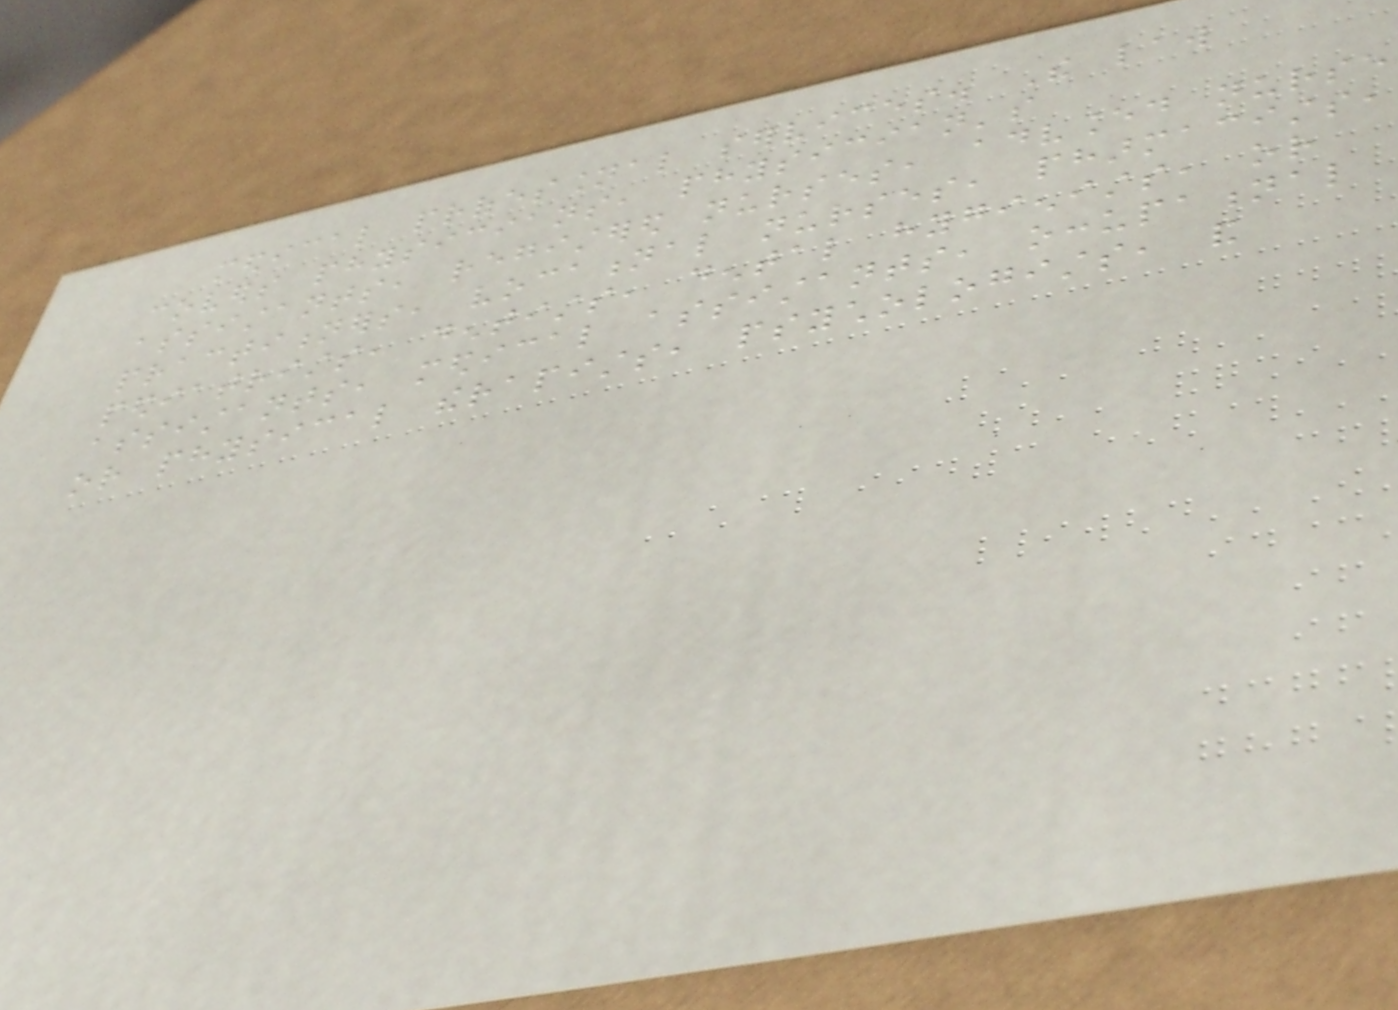medical professional services. The law
covers physicians, physician's
assistants, registered nurses, advanced nurse
practitioners, vocational nurses, pharmacists,
pediatrists, dentists, dental hygienists, or
assistants, medical assistants, occupational
or physical therapists, psychologists, and
